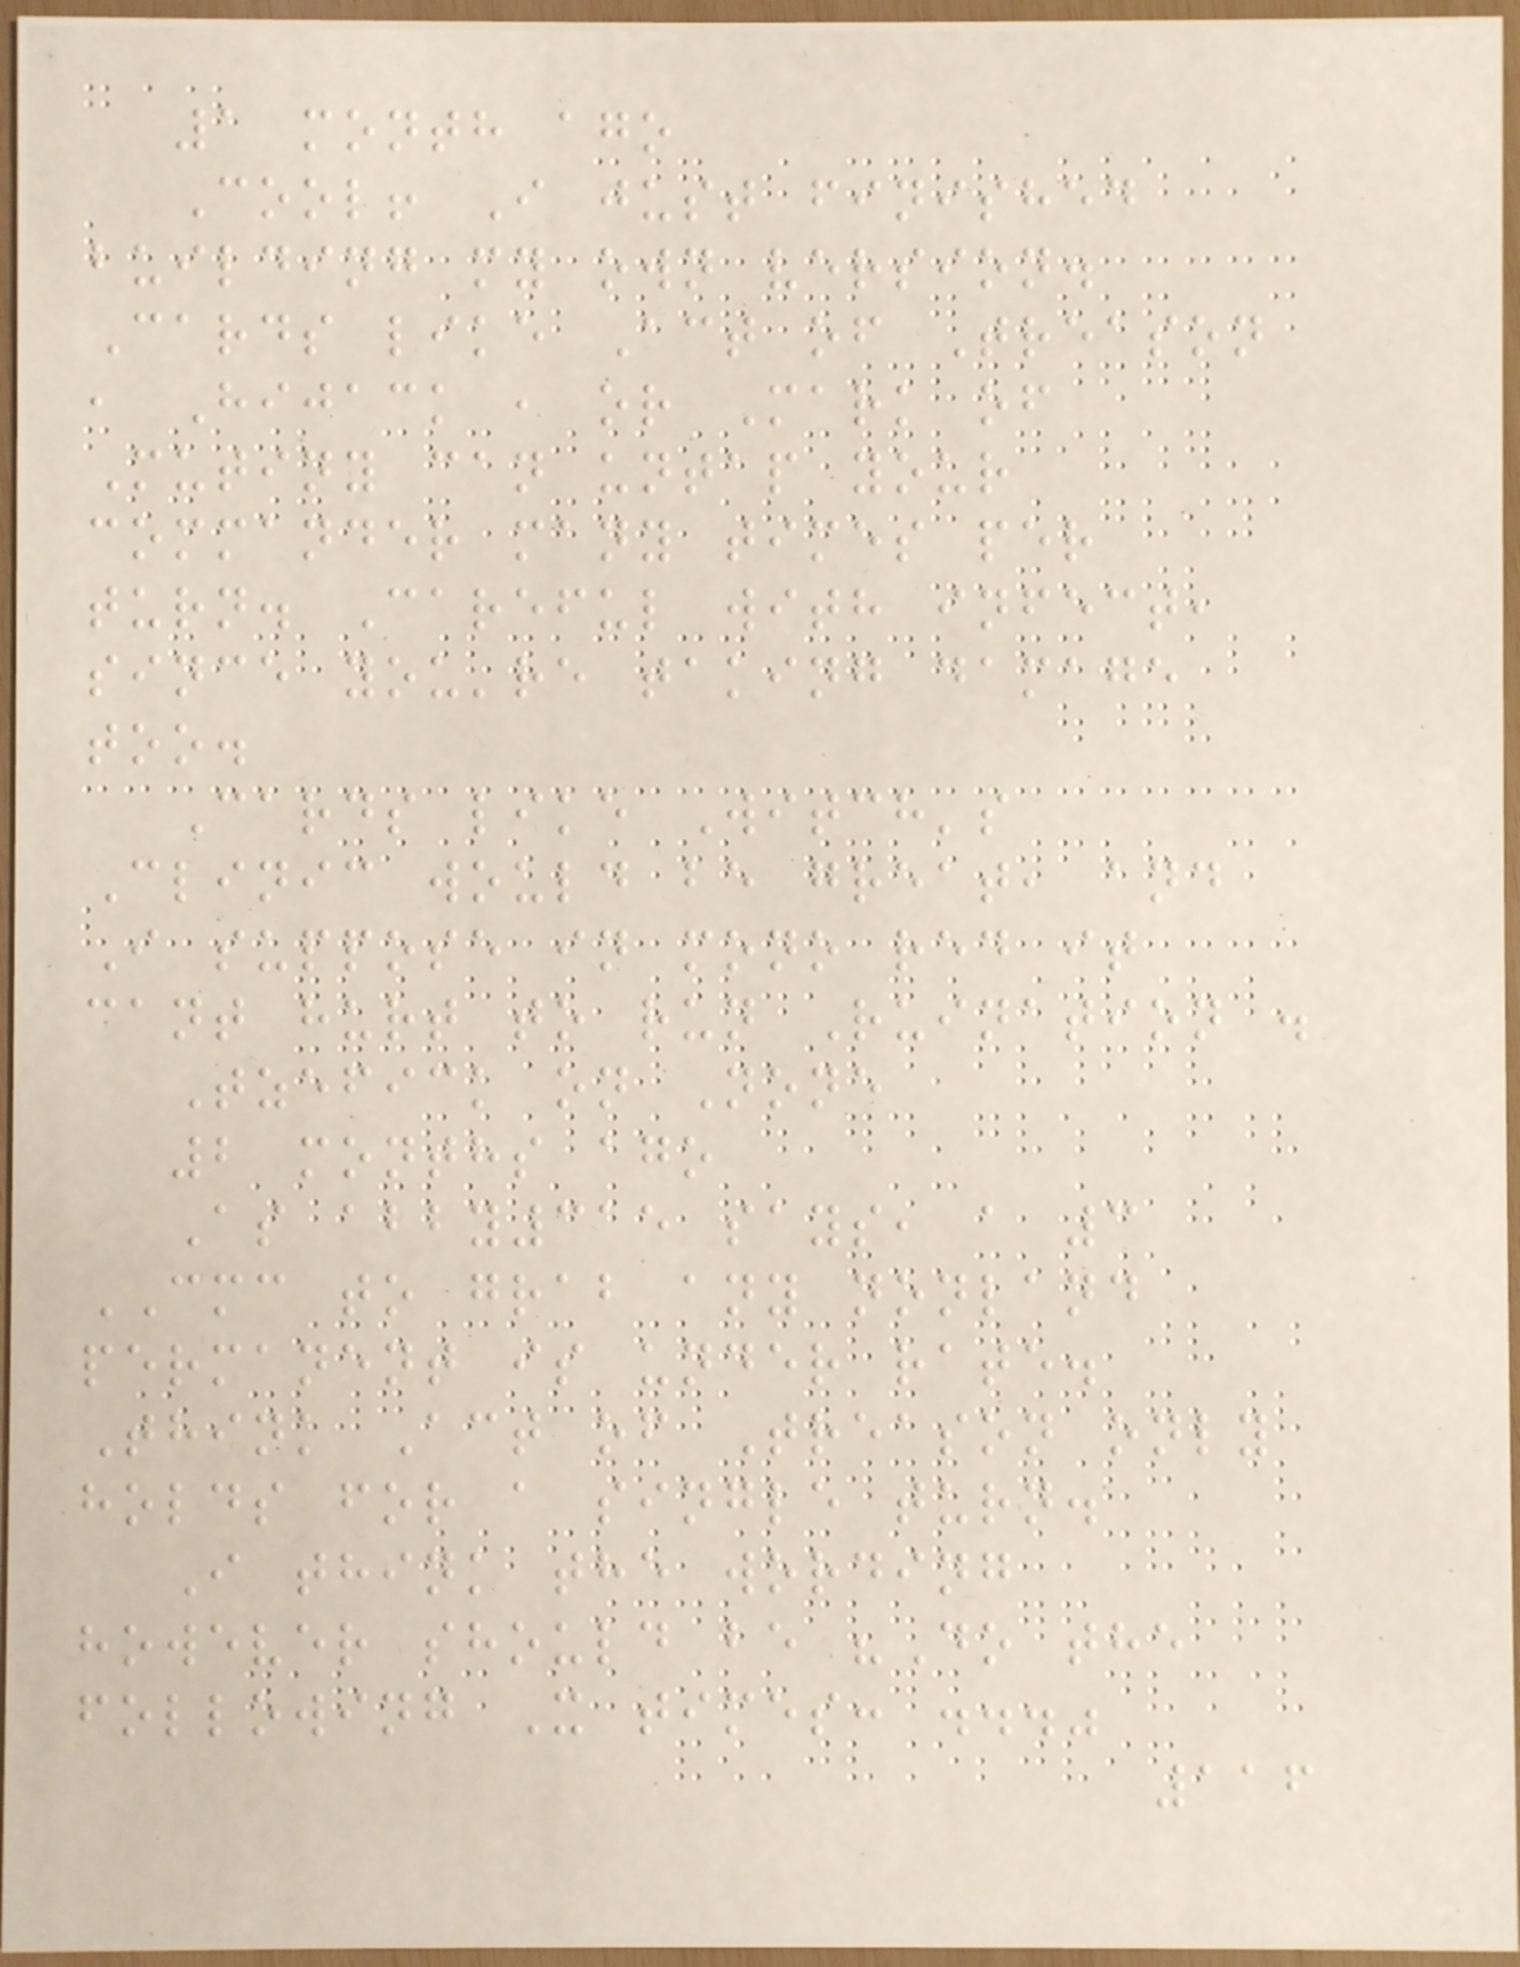1 month ago
Cool! I just finished
building my own version.
Cards like Act of Treason
, Hijack , or Mark of
Mutiny can untap your
commander many times per
turn. Careful with infect,
since you're taking damage
too.
Cards like Witch's
Clinic would be great, and
I suppose in mono red it
cant hurt to run Ruination .
Tzefick on None
2 months ago
As abby315 says, a 3
CMC to grab any nonland
permanent is under rate.
Think Act of Treason only
holds for a single turn.
I think the wording
however should be "Do the
following X times: ..."
116
